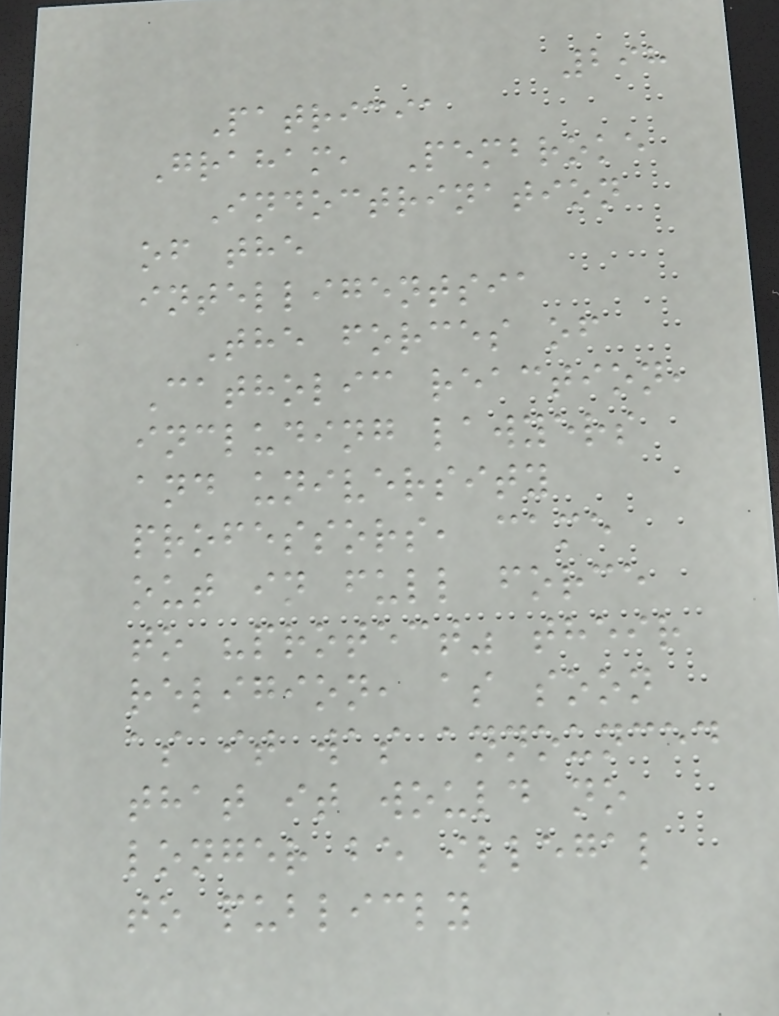298
Patricia
Graham, Pembroke
Indoctrination
of the
intelligentsia
The forces of
Catholic reaction,
including lawyers
and university
professors, came
out in full force
to "protect" their
religion, as soon
as it was announced
that it would no
longer be illegal
to publicly
